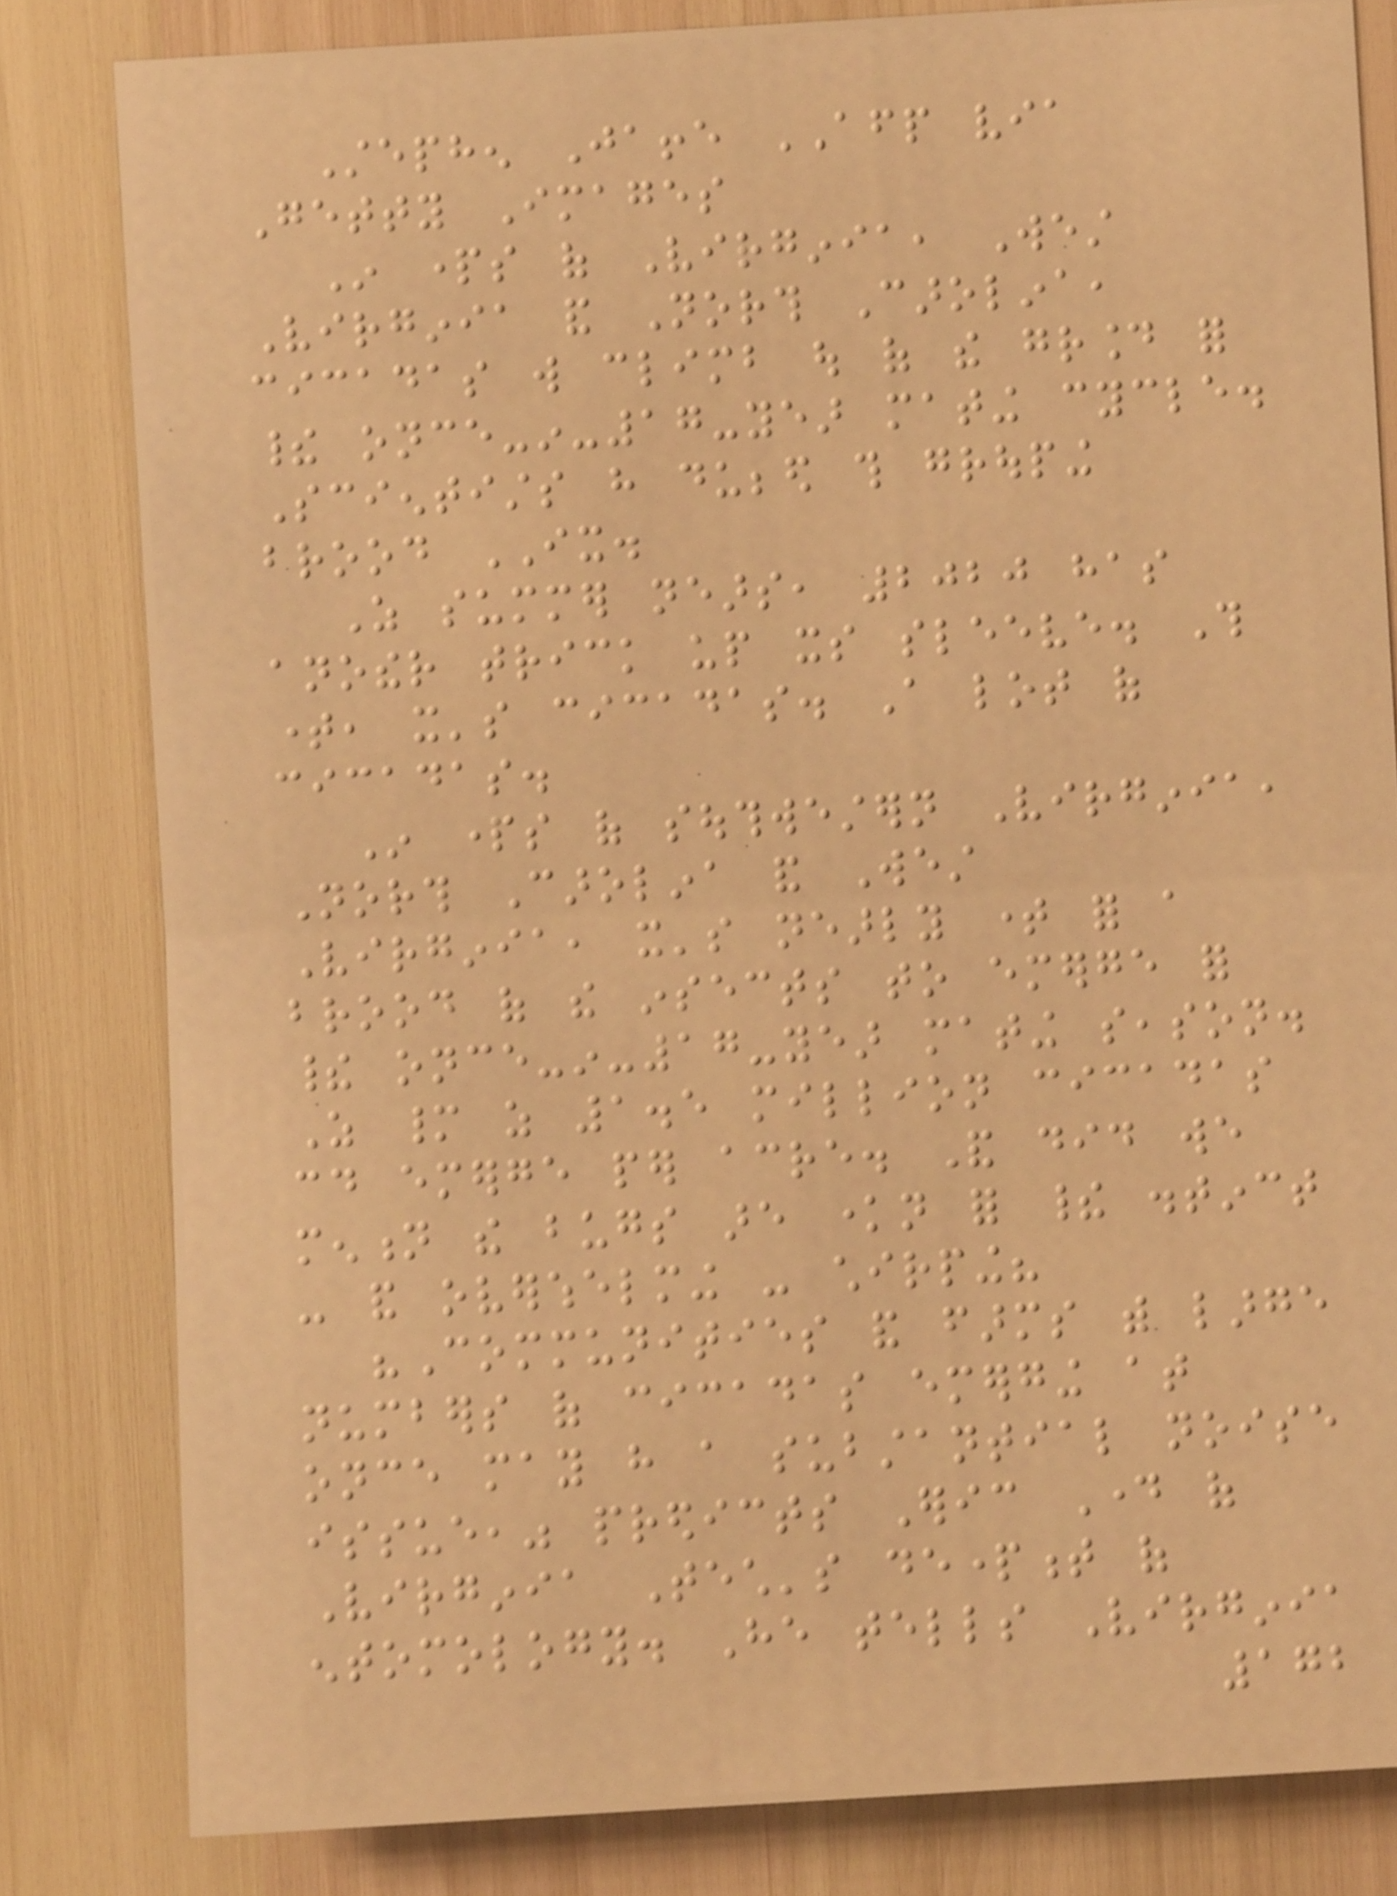Stephen Jaffe AFP via
Getty Images
In parts of Virginia, West
Virginia and North Carolina,
cicadas will climb out of the ground for
their once-in-17-year mating cycle.
Scientists have dubbed this grouping
brood IX.
As summer nears, 2020 has
another trick up its sleeve. This
time, it's cicadas. A lot of
cicadas.
In parts of southwestern Virginia,
North Carolina and West
Virginia, it's nearly time for a
brood of the insects to emerge for
their once-in-17-year mating season.
As many as 1.5 million cicadas
could emerge per acre. And did we
mention the bugs are known for their distinct
- and overwhelming - chirping?
"Communities and farms with large
numbers of cicadas emerging at
once may have a substantial noise
issue," predicts Eric Day of
Virginia Tech's department of
entomology. He tells Virginia
172
